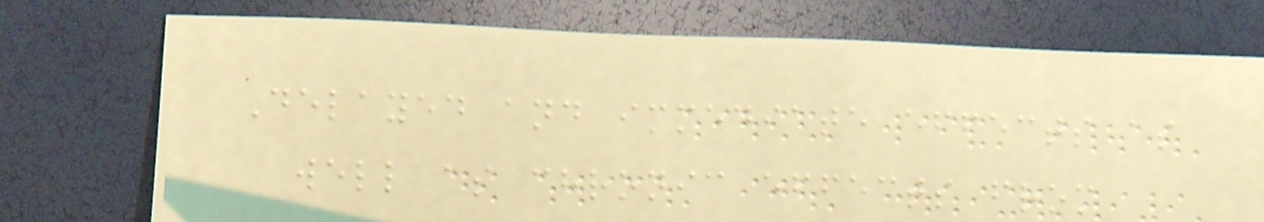Delayed and immediate effects as
well as chronic effects from
